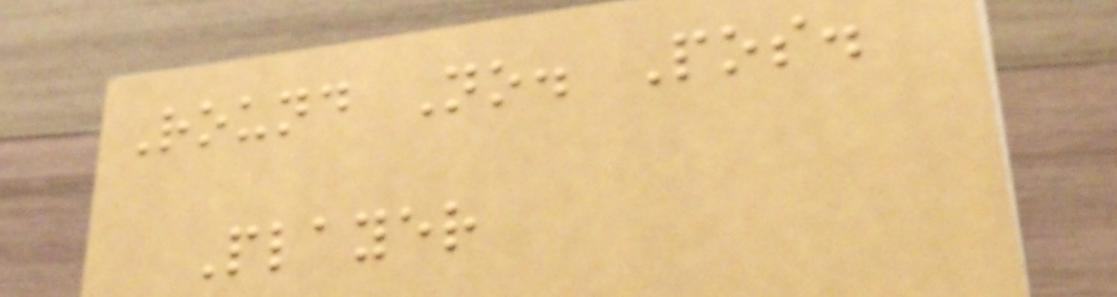Round No. Pos.
Player
